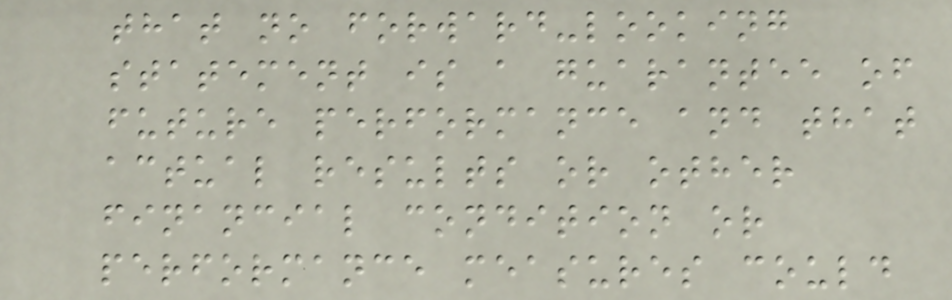that no forward-looking
statement is a guarantee of
future performance and that
actual results or other
financial condition or
performance measures could
